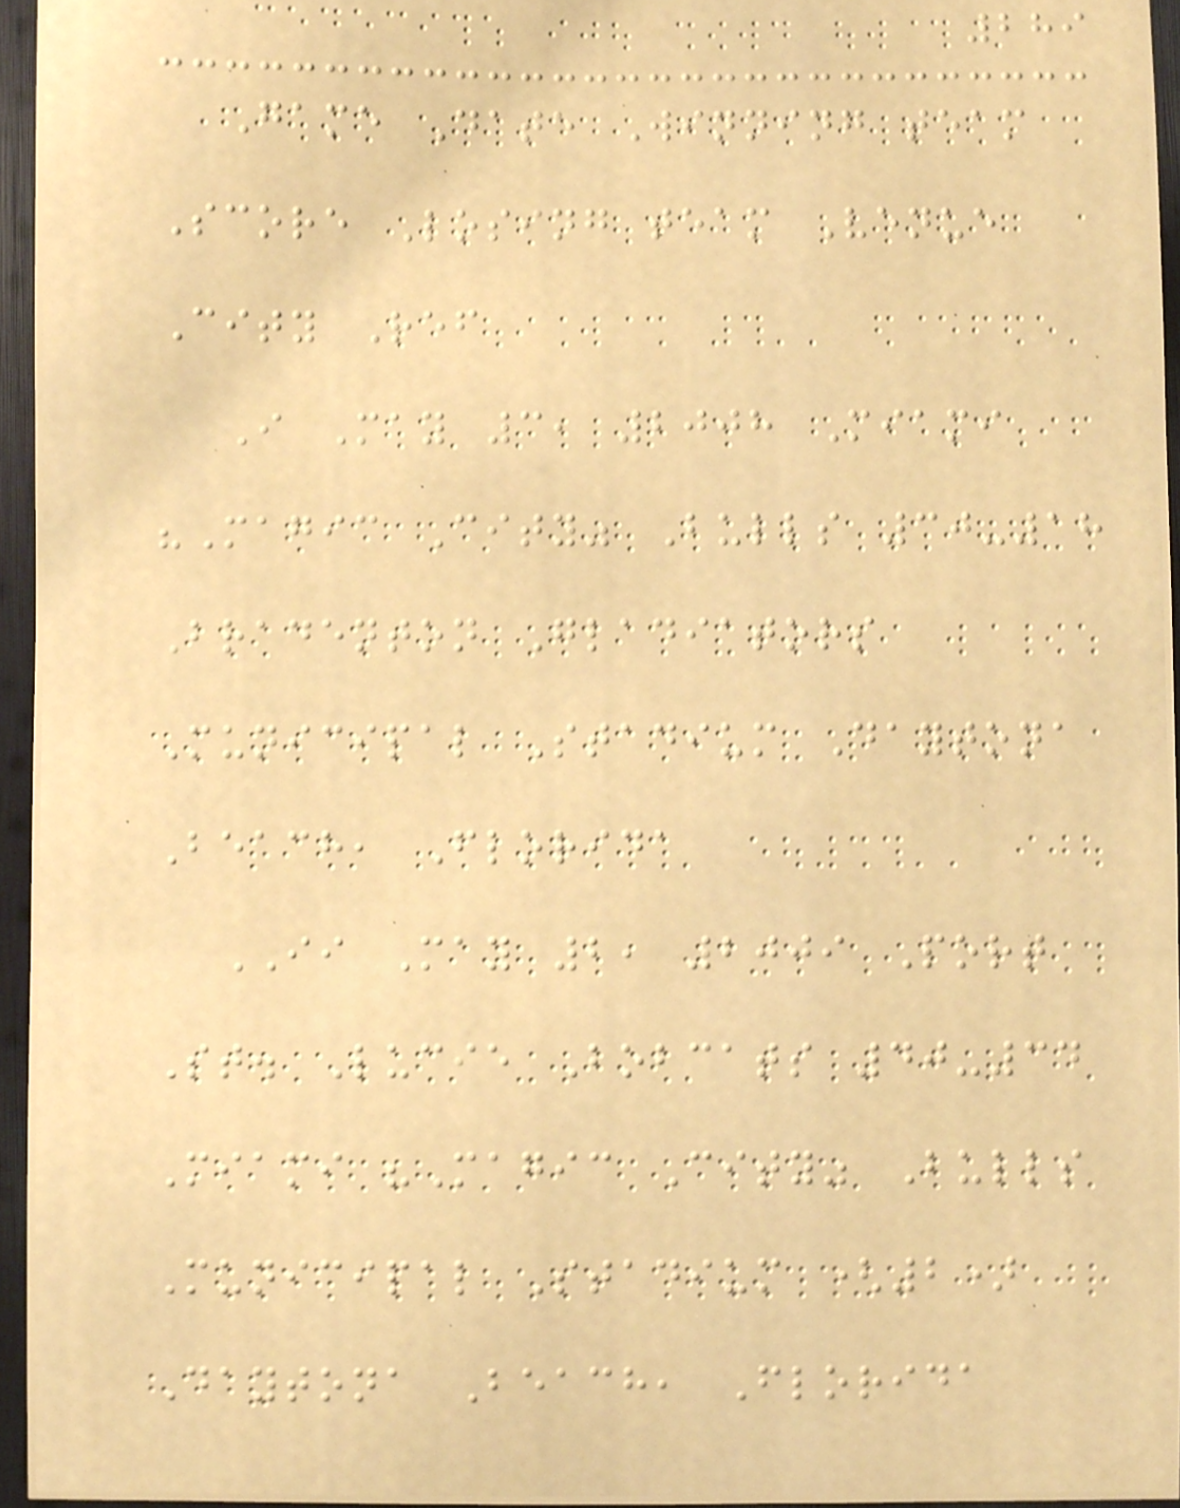289
Game Date Winning team
Score Losing team Venue
City Ref
I May 3, 2008 Miami
"Magic City" Bulls 30-18
Bradenton Gladiators
Municipal Stadium Daytona
Beach, Florida
II May 2, 2009 Port
St. Lucie Bobcats 40-34
Miami "Magic City" Bulls
Municipal Stadium (2)
Daytona Beach, Florida
